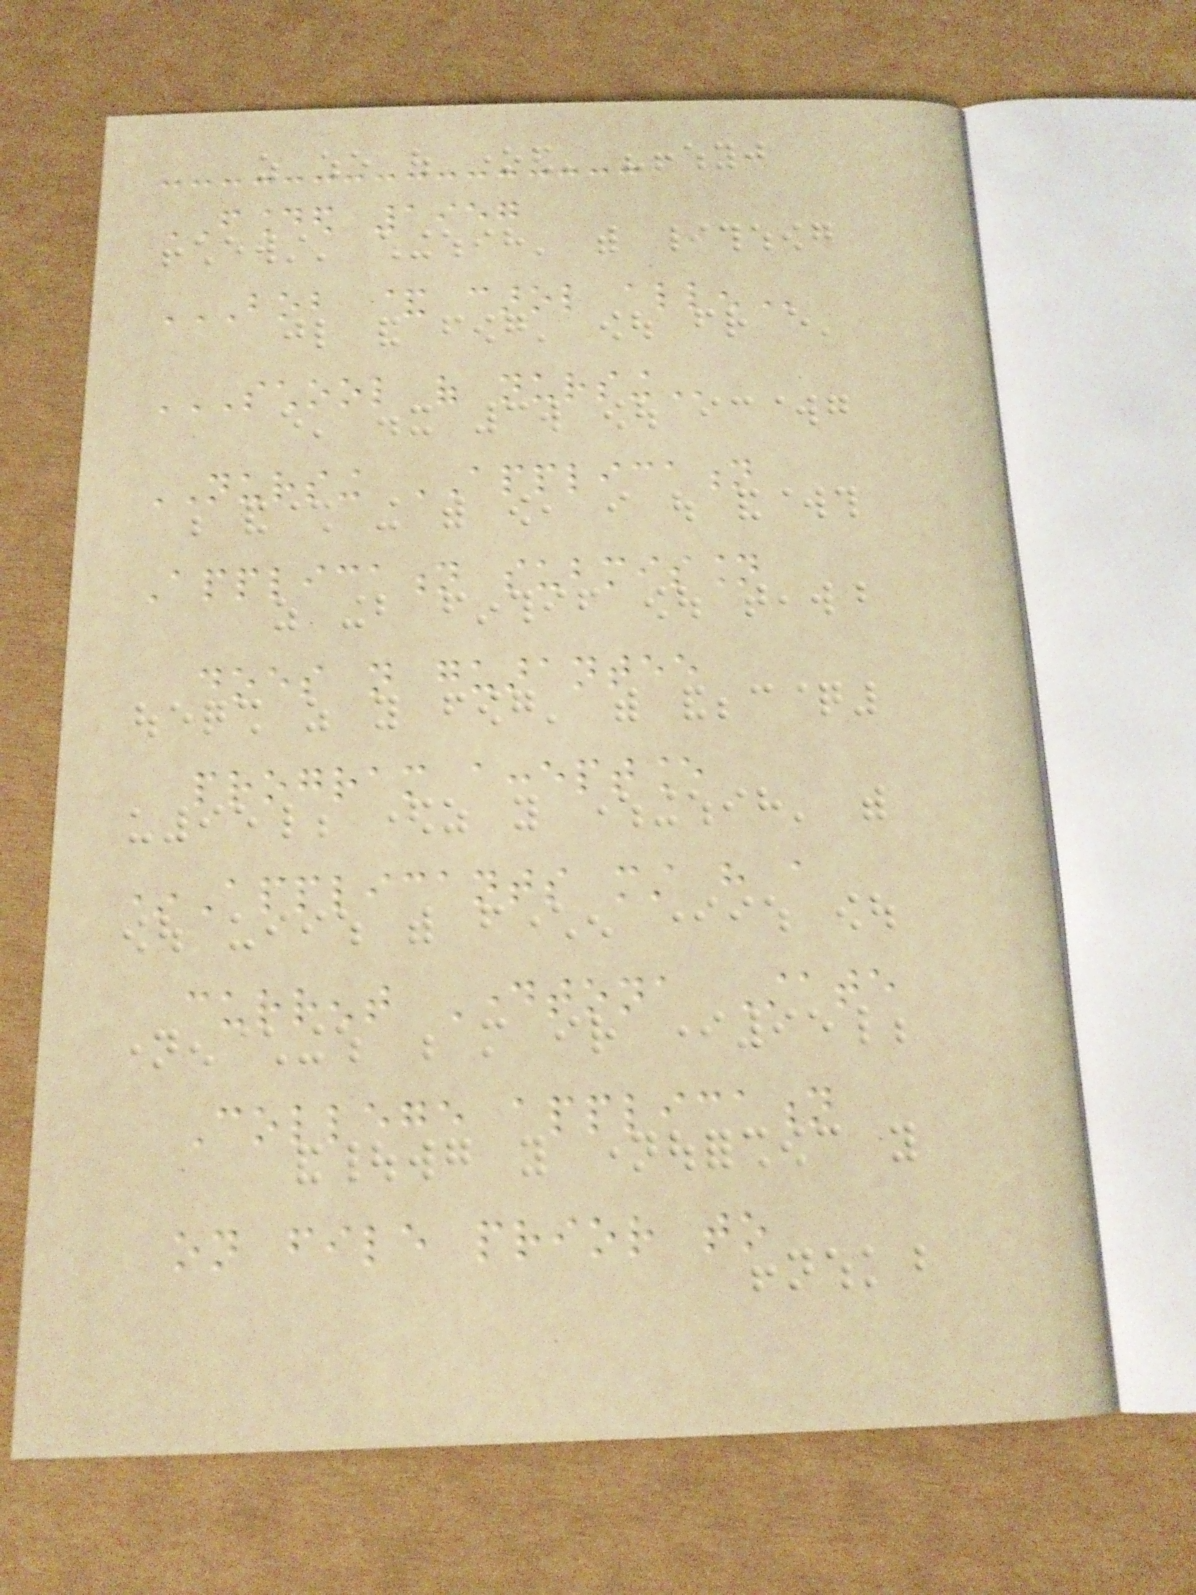FOUNDED 1957
BOB & CAROL ALLEN
SCHOOL OF NURSING
NURSING APPLICATION
Application submission
does not guarantee
program acceptance
*Applicants must have a
current Daytona State
College application
on file prior to
